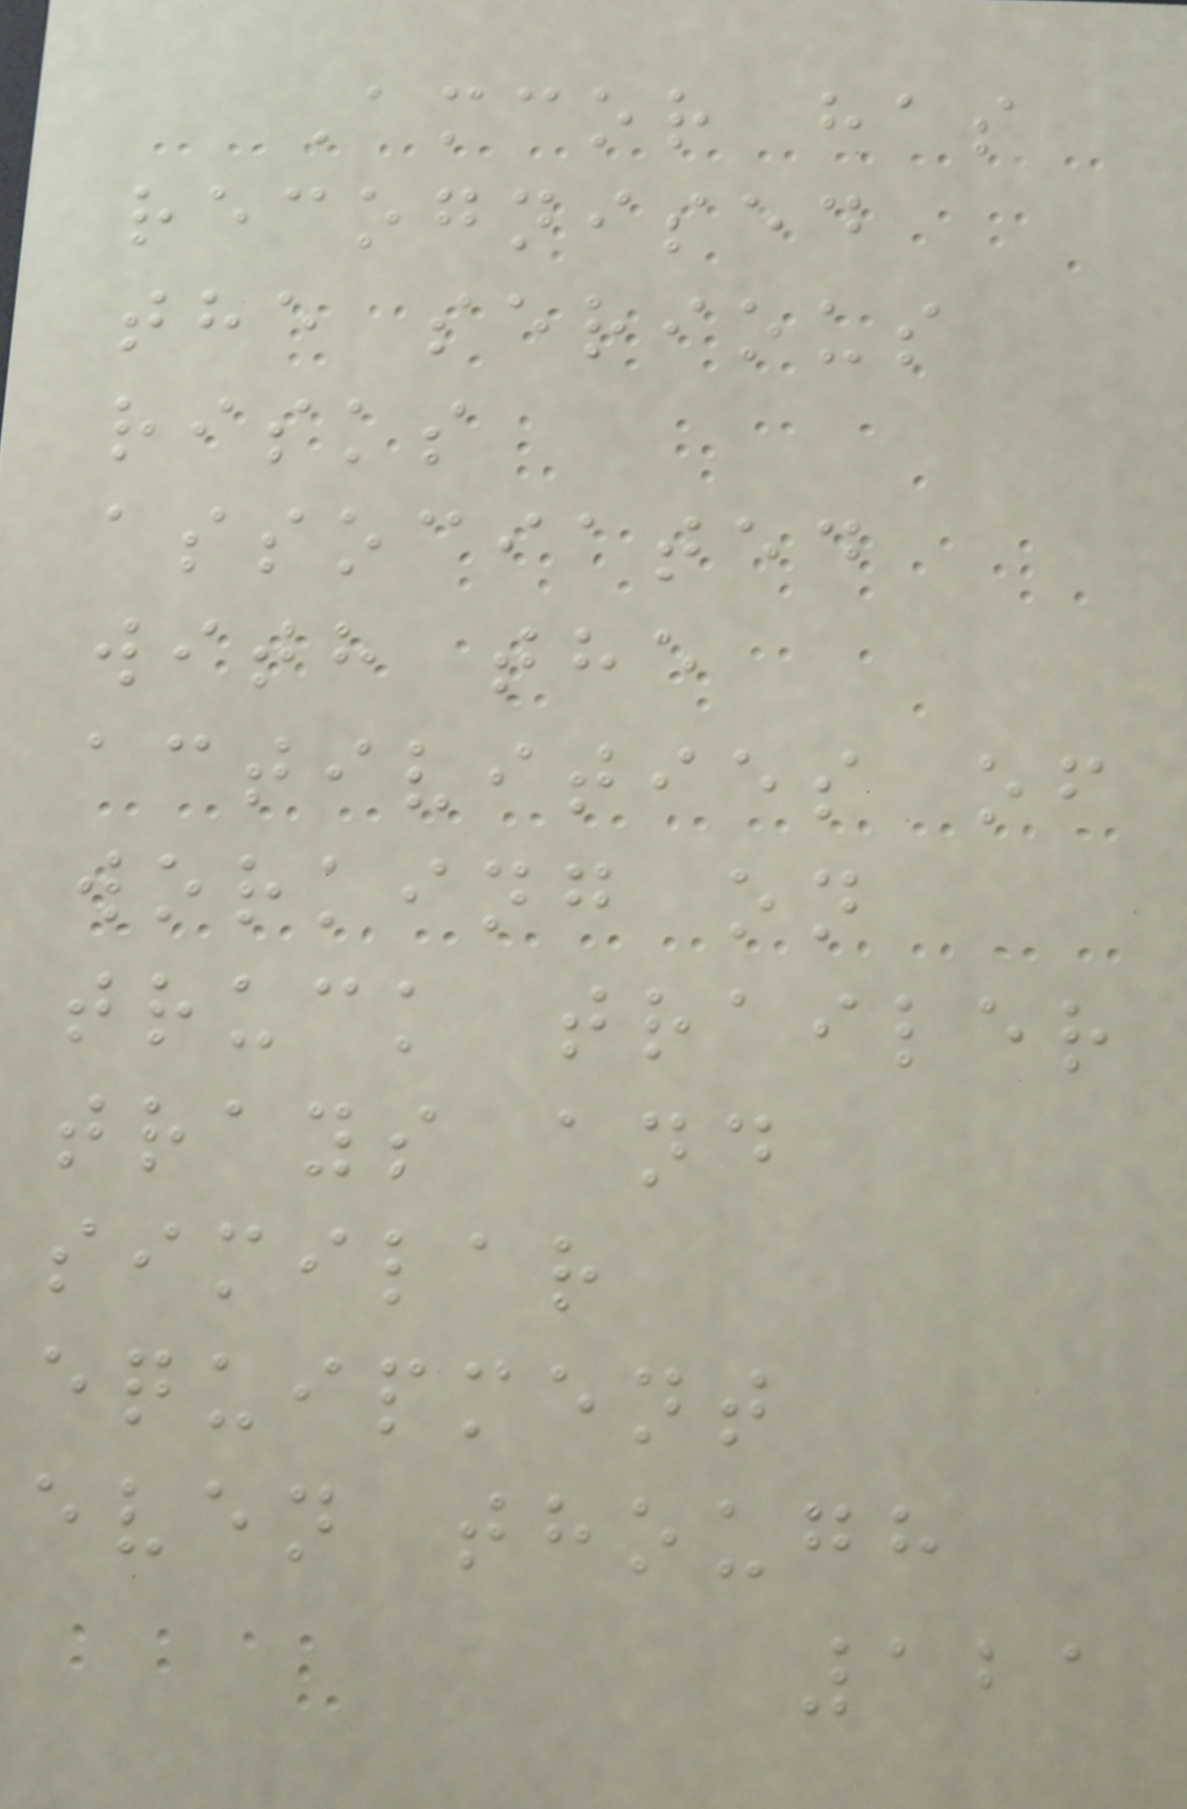Amcor has
recognised
the serious
risks
associated
with the
activities of
working on
truck trailer
trays and
similar
equipment
even though
121
